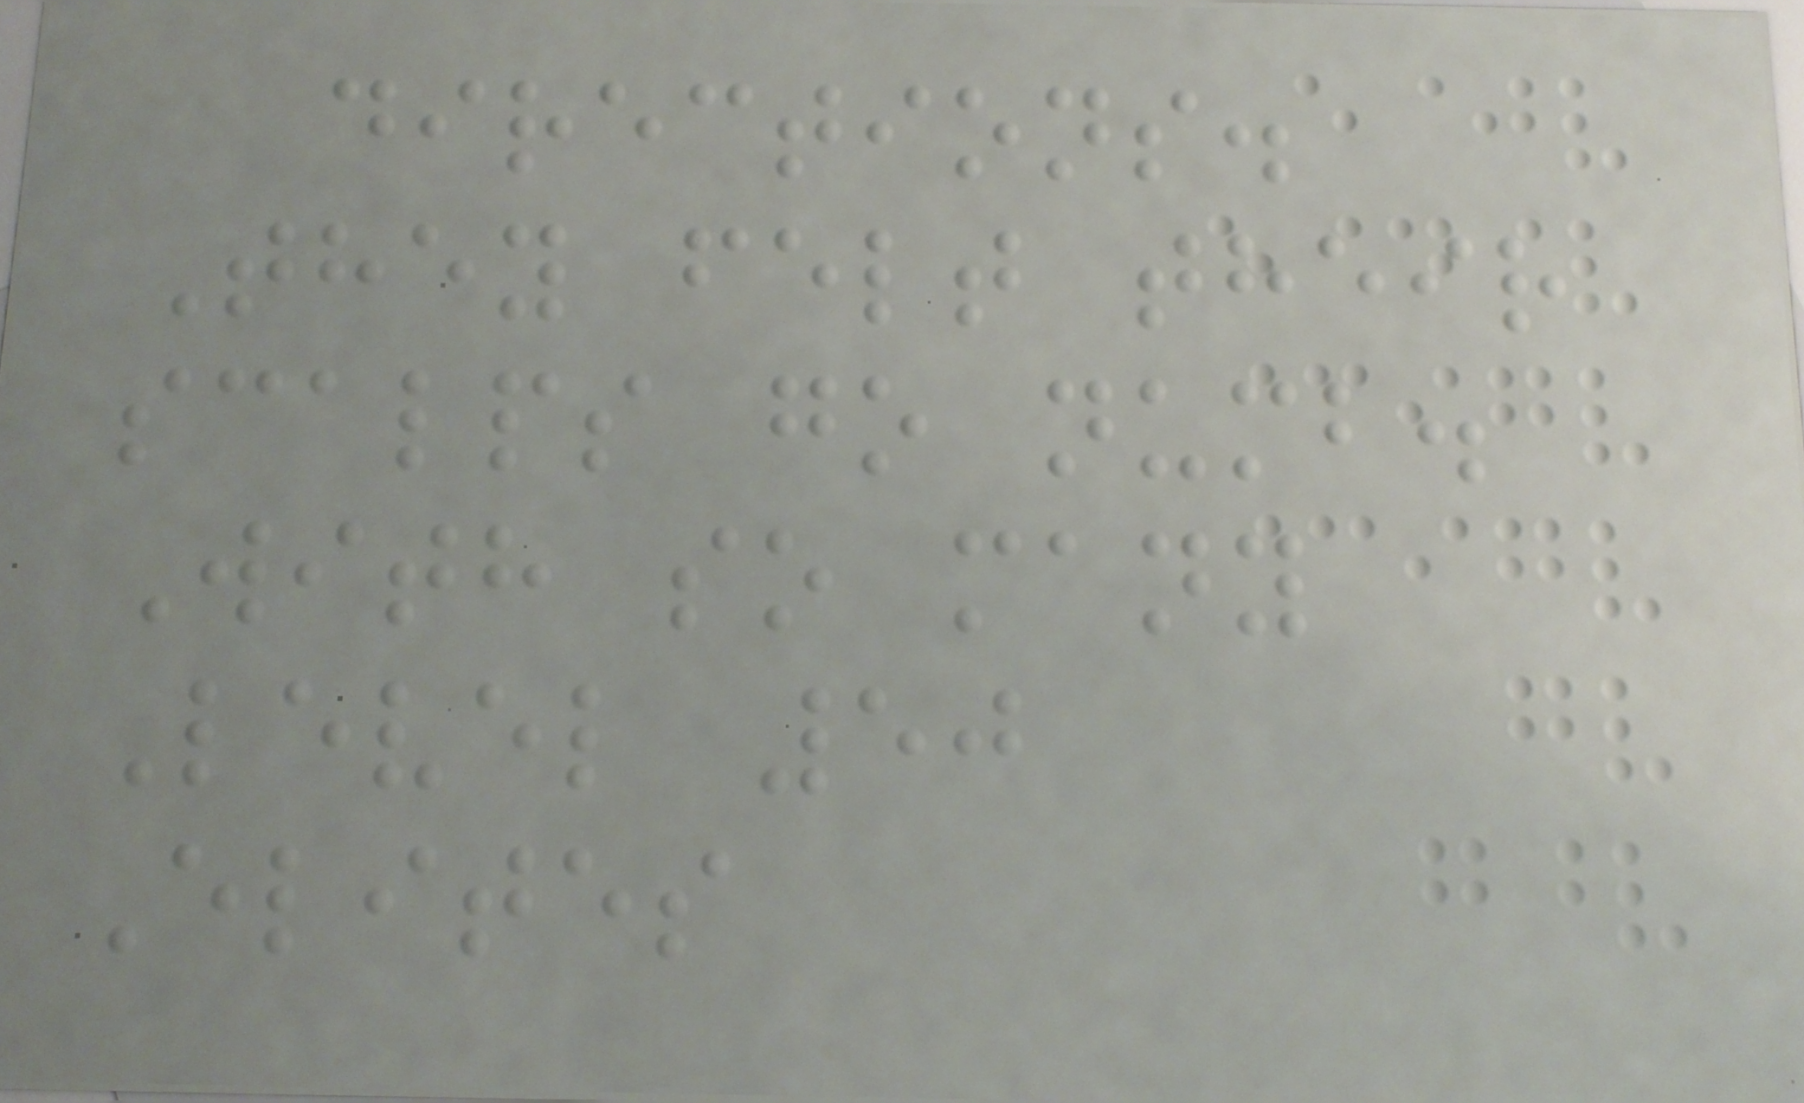directions.
They felt their
scalps go numb.
With so many
Level 50
Elites
